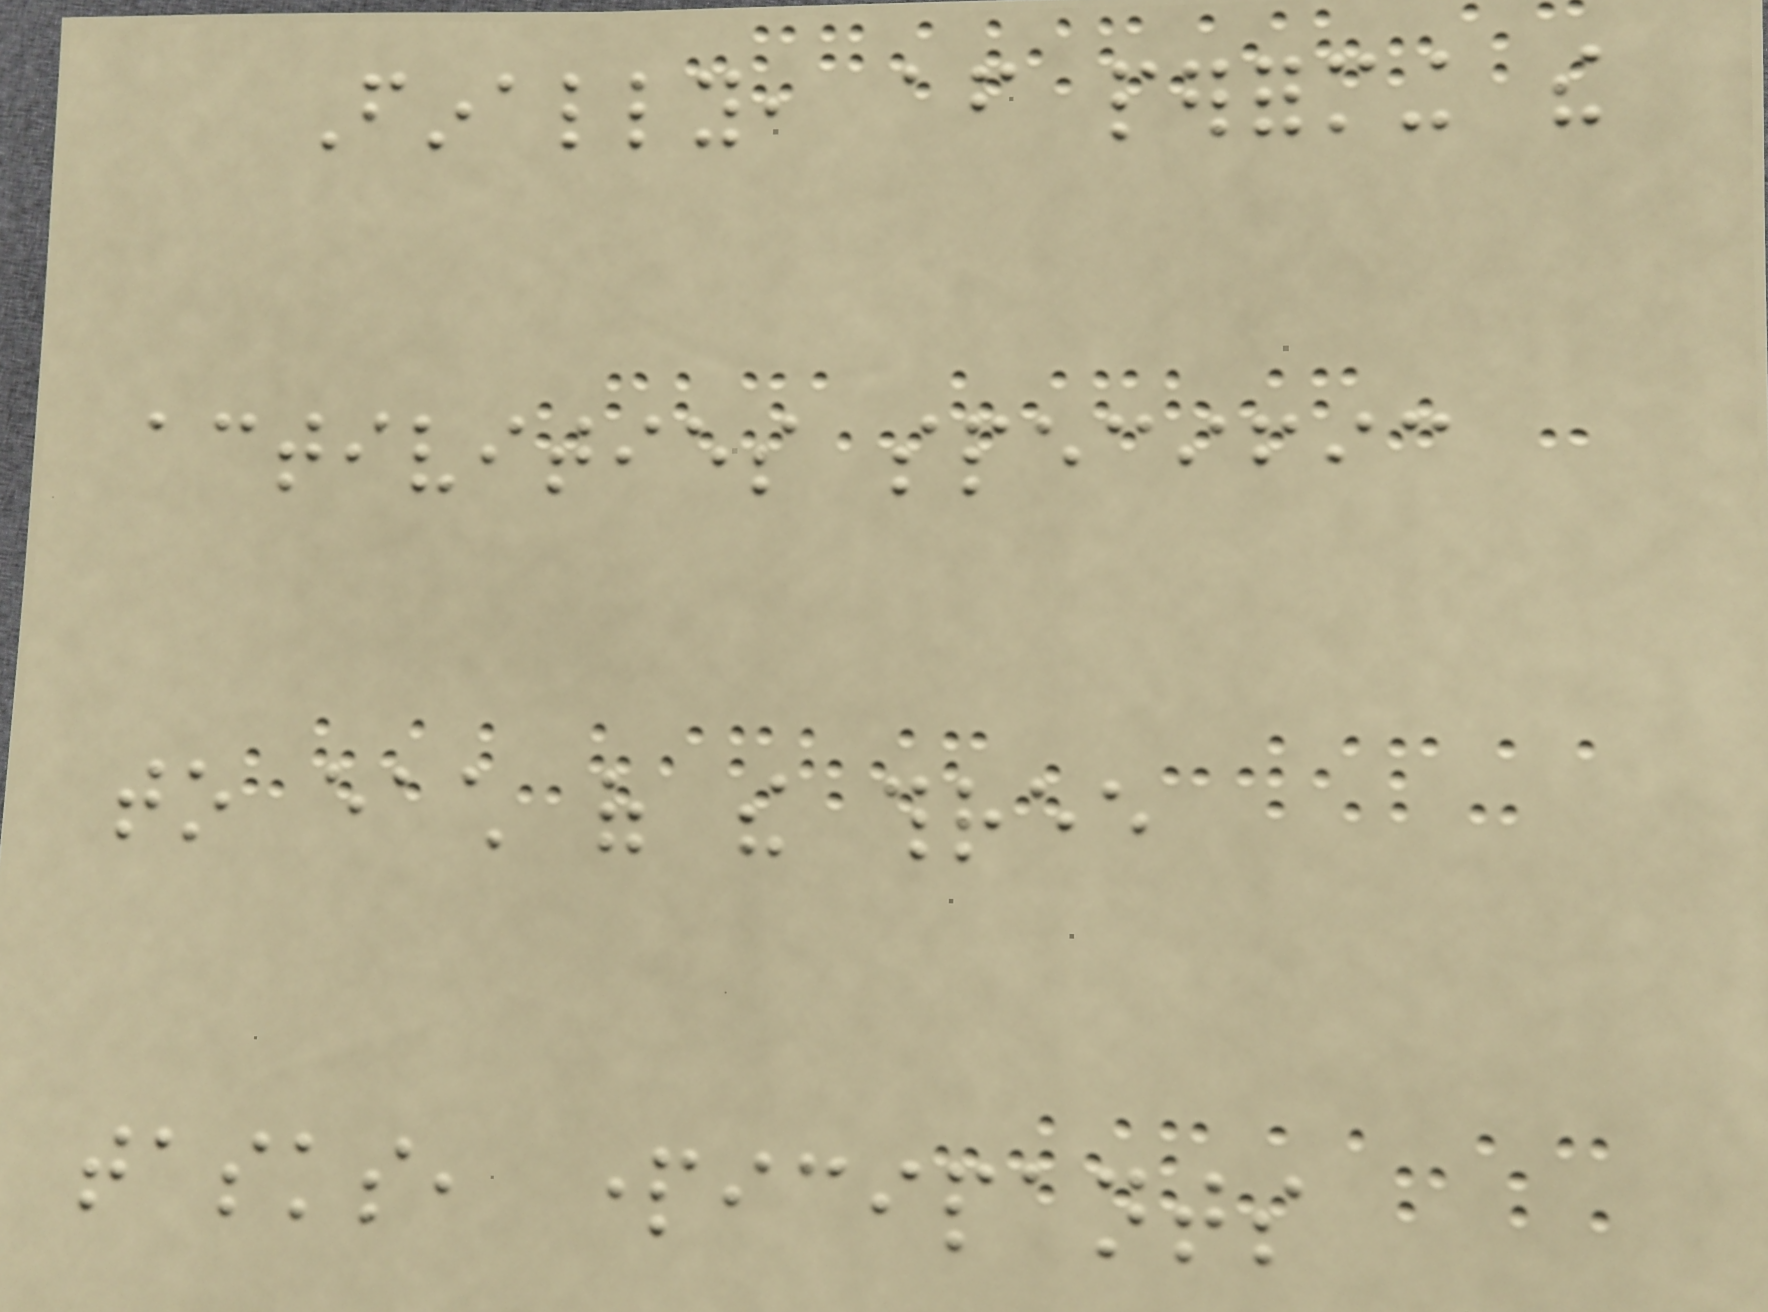Finally, after performing the
activities specific
to each of the three
tasks, participants
